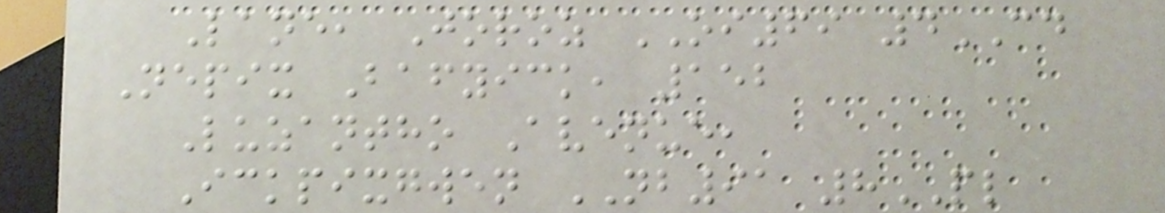Lane, Joroz OI69 4CD
Nepix Bafyick, 152
Luzantho Avenue,
Ickpixgwen NB91 8PL
